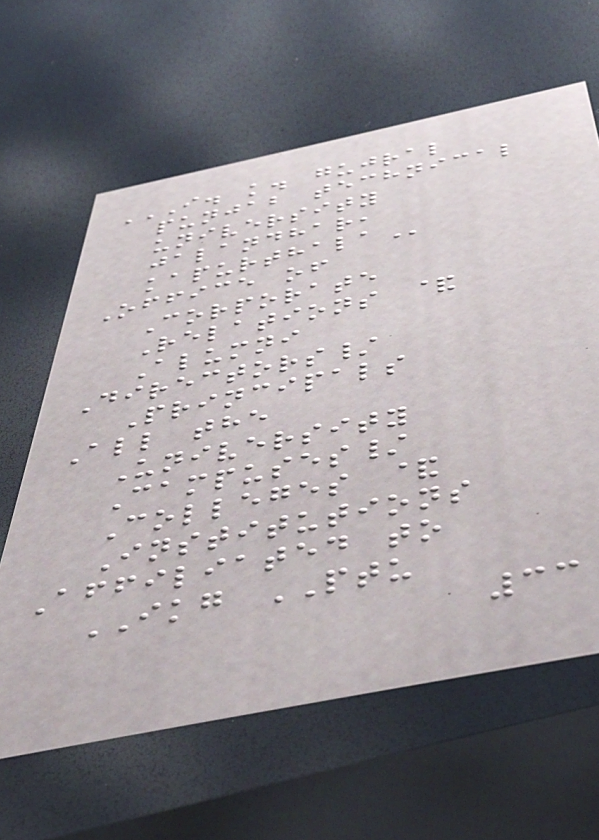I. K. GUJRAL
PUNJAB TECHNICAL
UNIVERSITY
JALANDHAR,
KAPURTHALA
Office of
Corporate
Relations &
Alumni
Directors/
Principals
All the
University
Campuses/
Colleges &
Institutions
Affiliated to
IKG PTU
33
